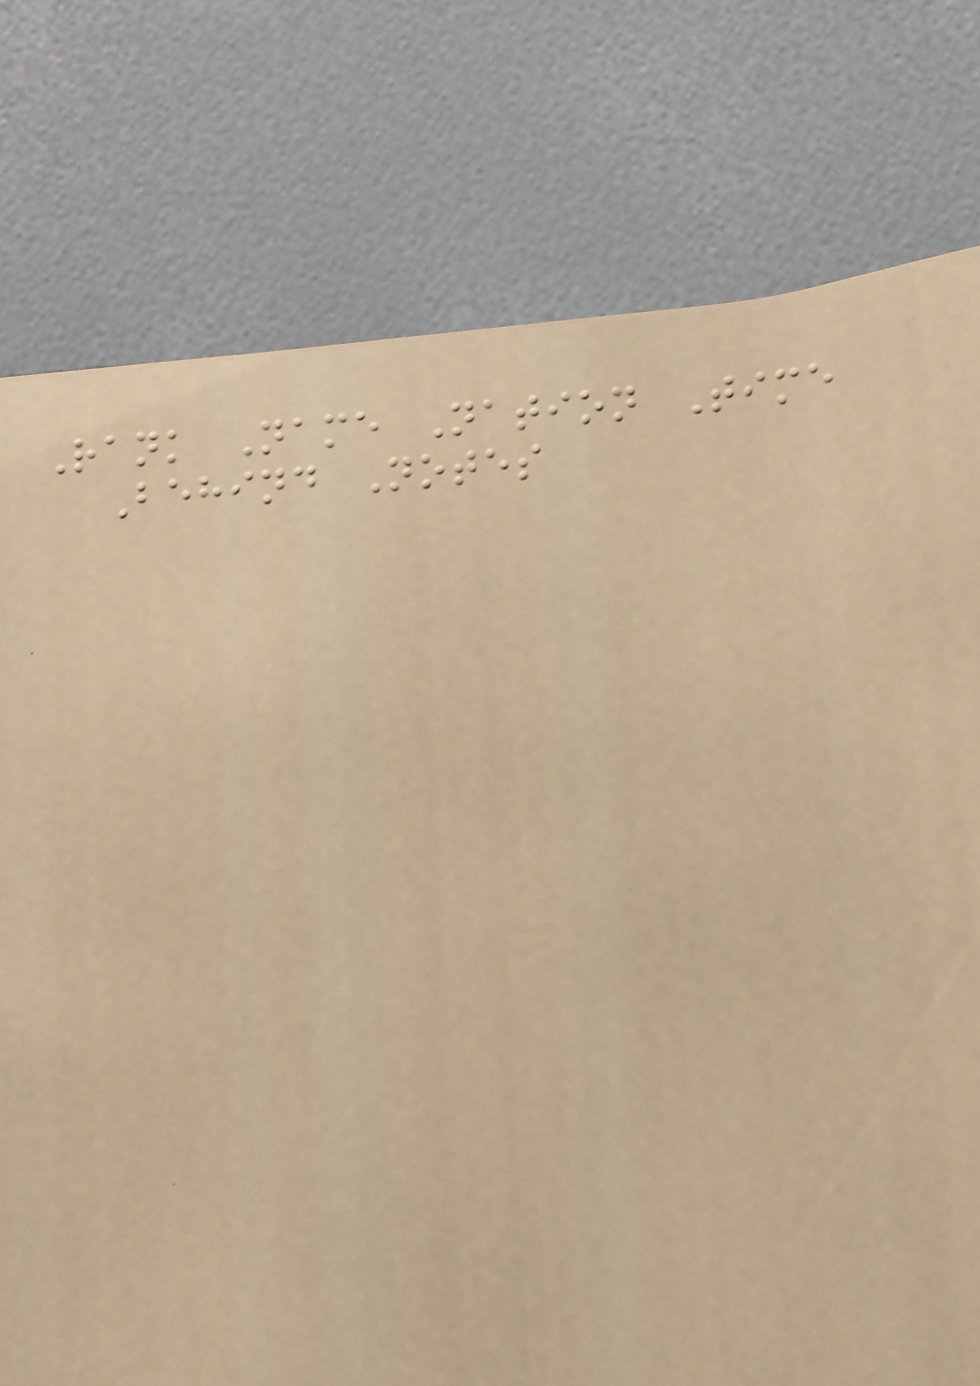Rank Name Nation Time
Behind Notes
